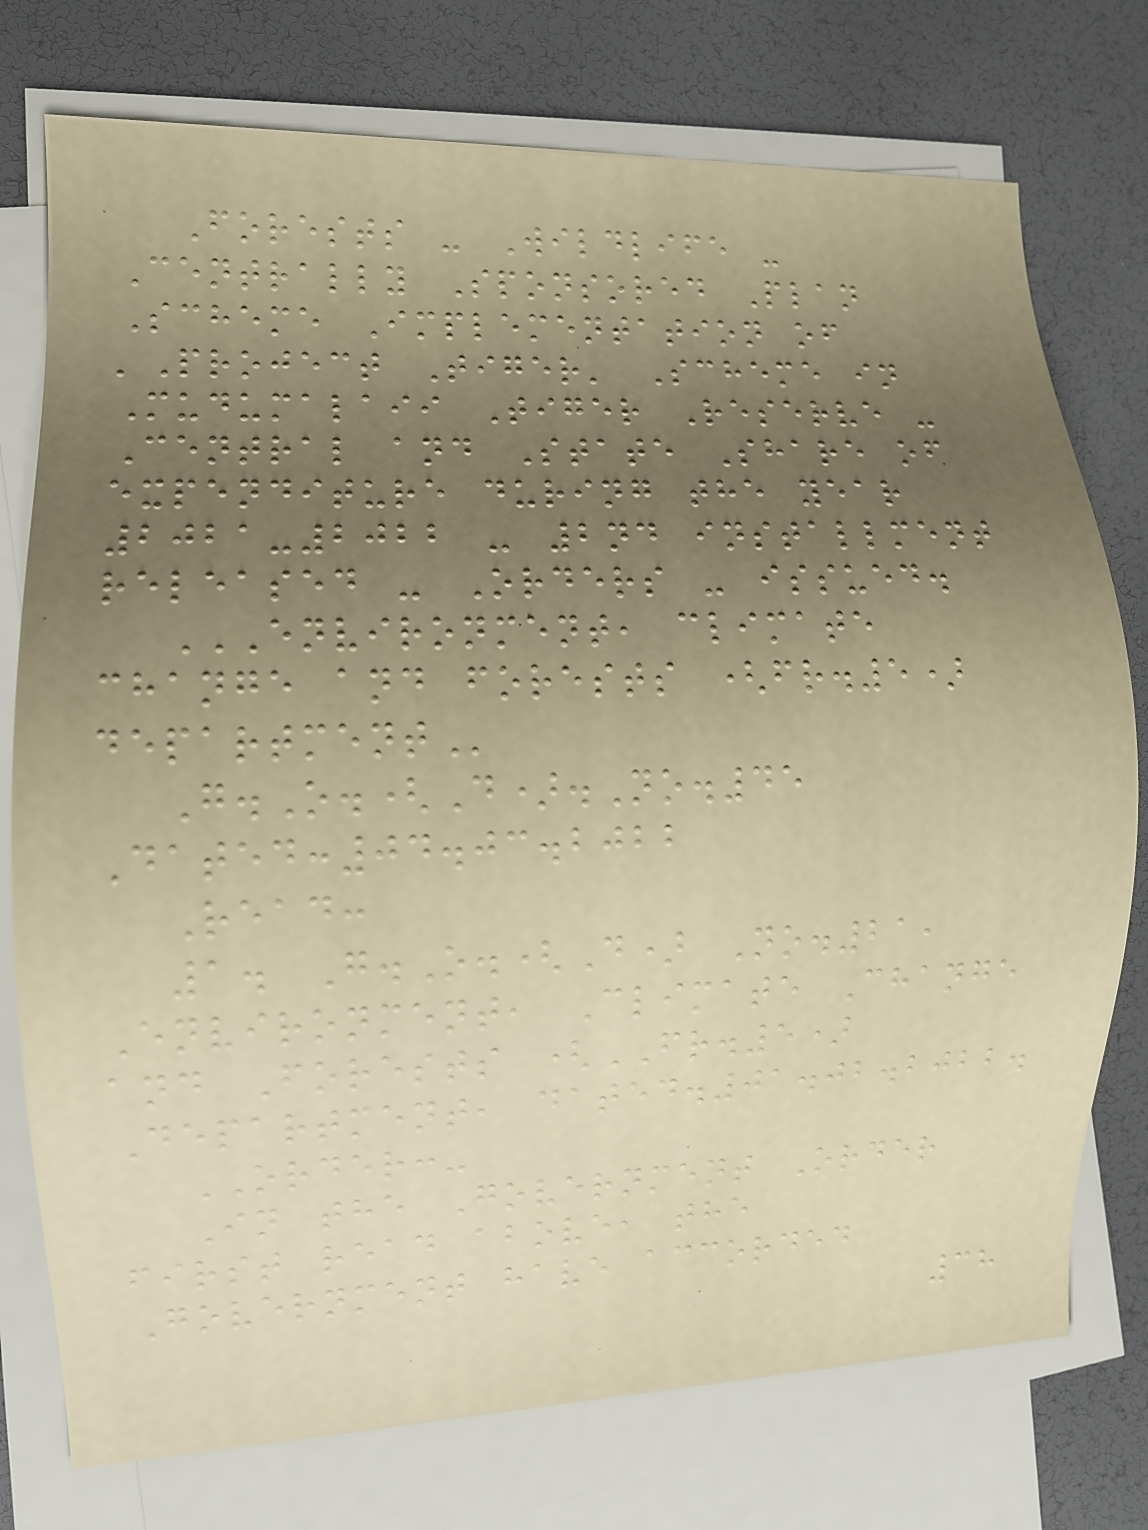Forests - Wildlife -
Centrally Sponsored Plan
Scheme Implementation of
'Project Tiger' Scheme in
Mudumalaii Tiger Reserve -
Central and State Share of
expenditure during the year
2021-2022 - 2nd installment
released - Orders - issued.
ENVIRONMENT, CLIMATE
CHANGE AND FORESTS (FR.5)
DEPARTMENT
G.O.(D).No.45
Dated:04.03.2022
Read:
1. G.O.(D) No.21,
Environment, Climate Change
and Forests (FR.5)
Department, dated.01.02.2022.
ORDER:-
In the Government Order
first read above, the
Government have accorded
38
